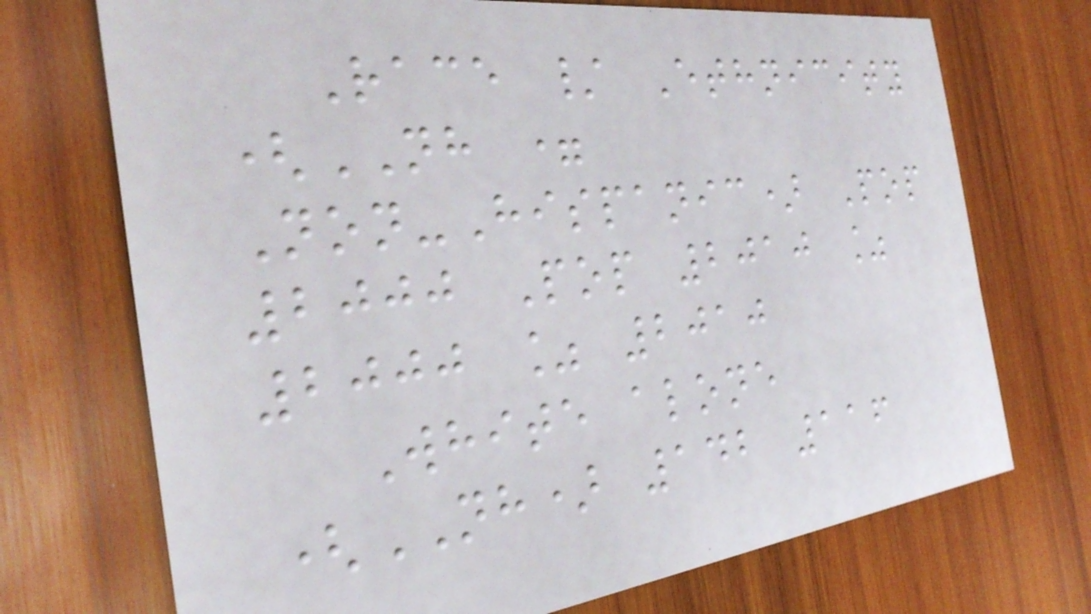Race / Ethnicity
(NH =
Non-Hispanic) Pop
2000 Pop 2010 %
2000 % 2010
White alone
(NH) 142 116
